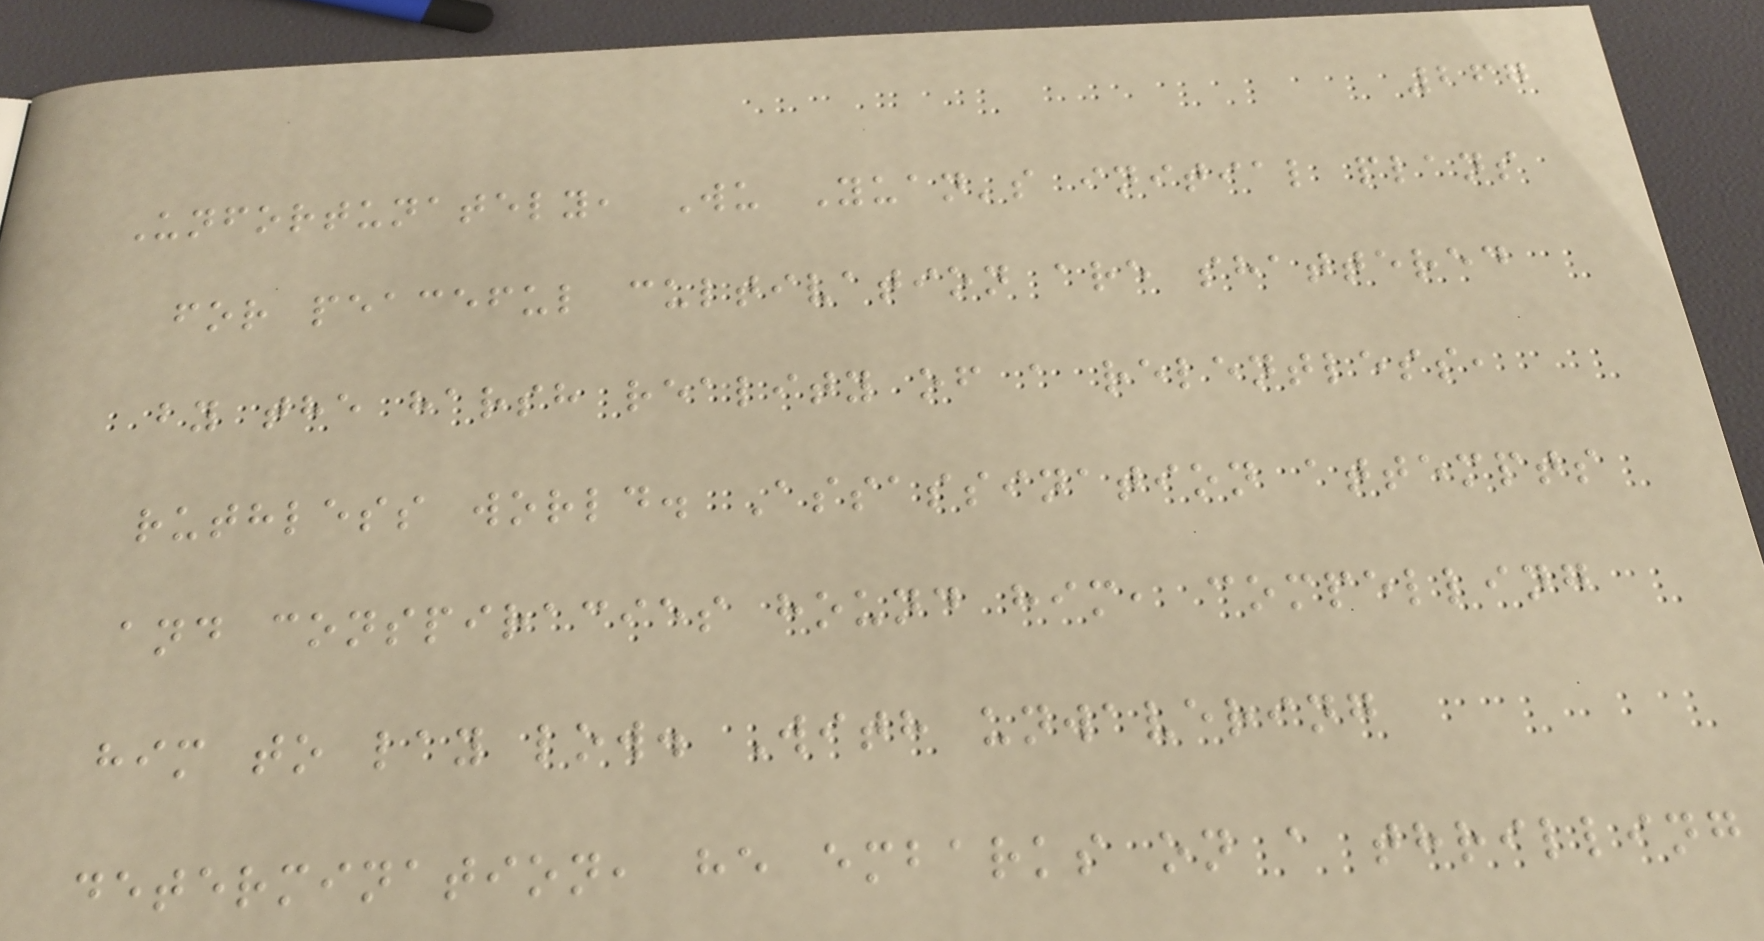267
Unfortunately, Wu Yuan's initial plans
for peaceful cultivation are shattered
by the harsh reality of a relentless,
ruthless world. Assassination attempts
and conspiracies hound him, compelling
him to lay low. With unwavering
determination, he embarks on a thrilling
